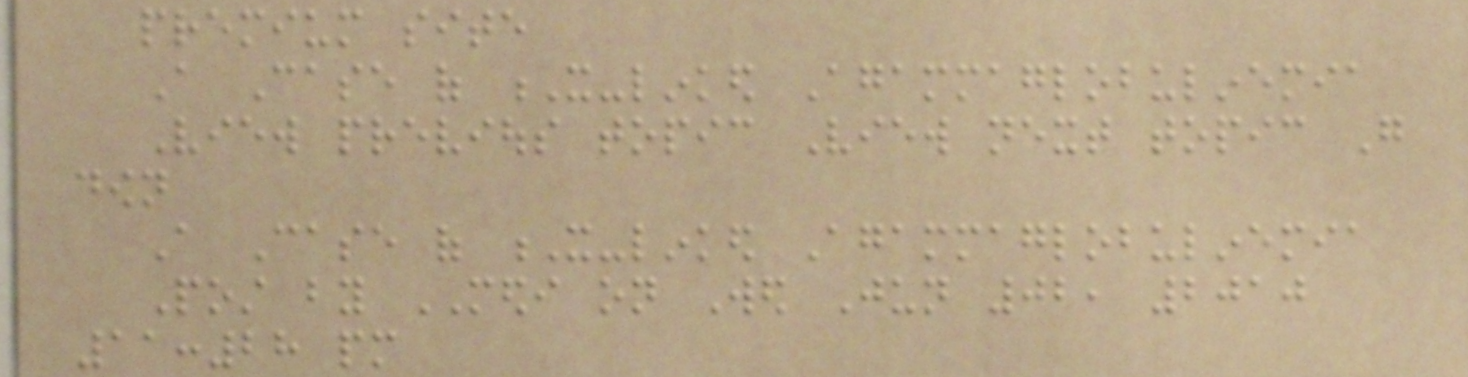premium site
A Case of X-linked Agammaglobulinemia
View previous topic View next topic Go
down
A Case of X-linked Agammaglobulinemia
Post by MEDI on Wed Jun 02, 2010
11:28 pm
